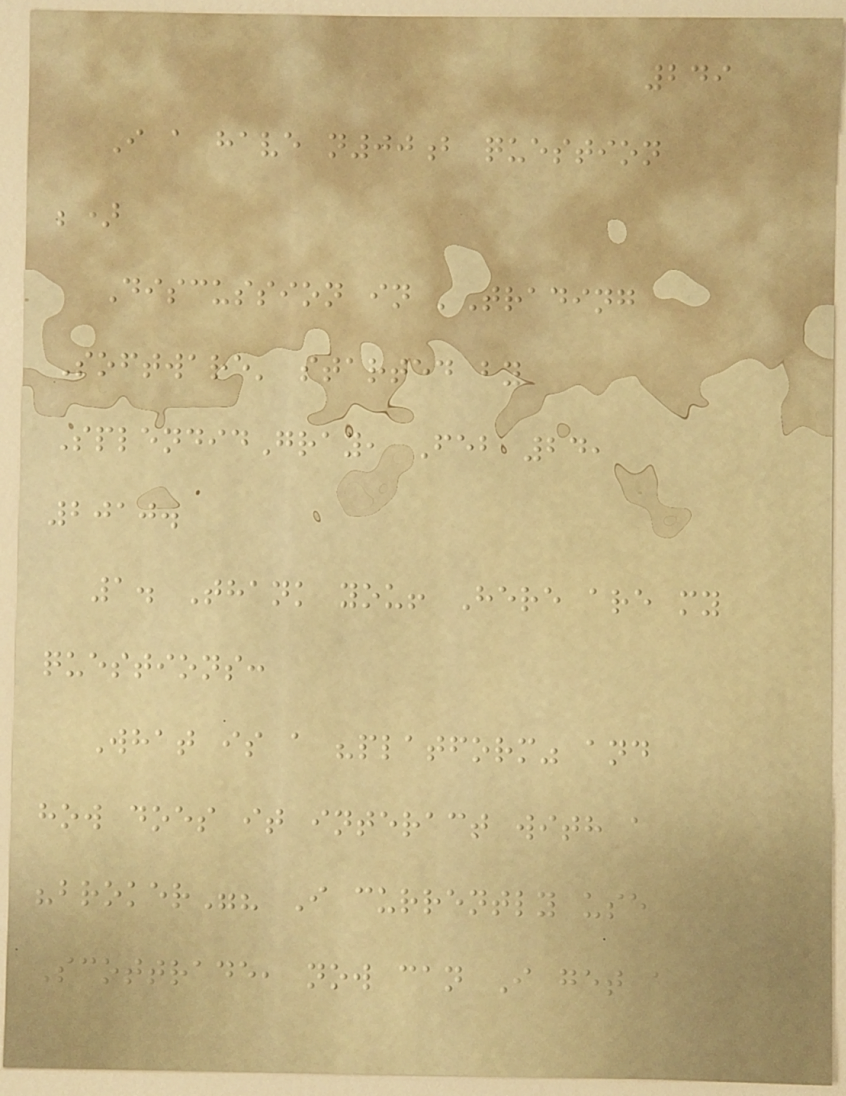249
I a have n00b question
;)
Discussion in 'Trading
Software' started by
SplendidGray, Feb 24,
2010.
1. Thank you! Here are my
questions:
What is a "platform" and
how does it interact with a
"broker"? I currently use
Scottrade, now can I get a
